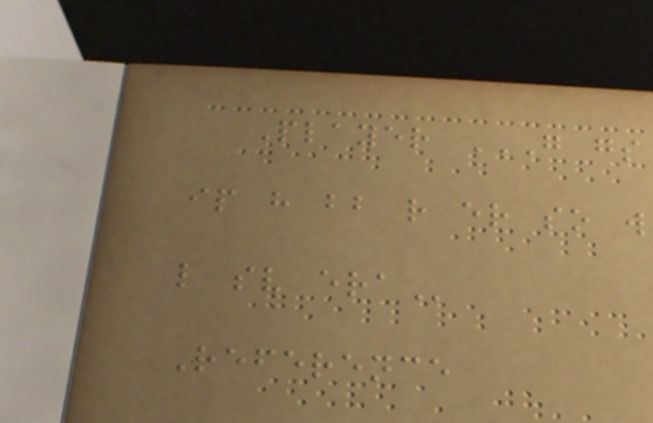Player G GS
IP H BB R ER SO W
L SV ERA
Reference
